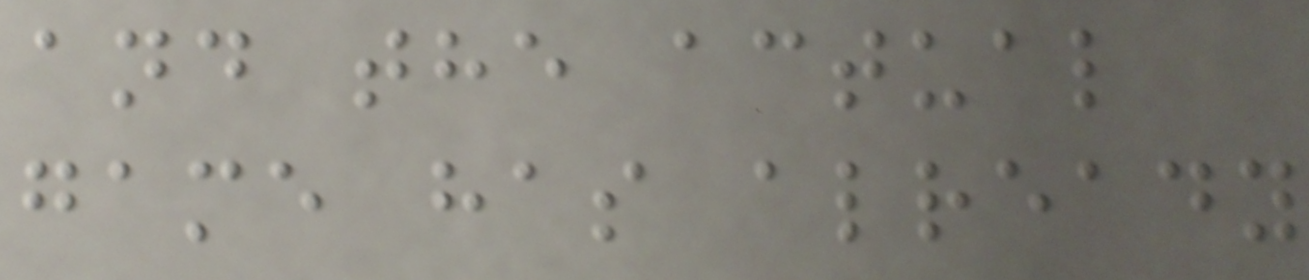and the actual
game has already
